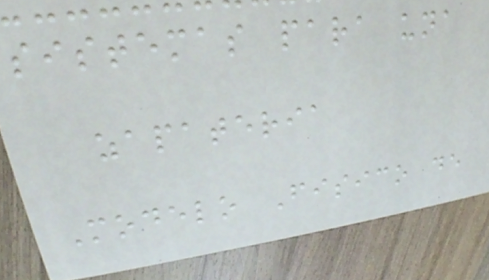sistemas para una
zapateria
Modelo Fisico de
